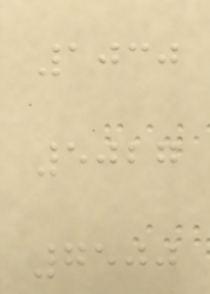1030
5027
7500
